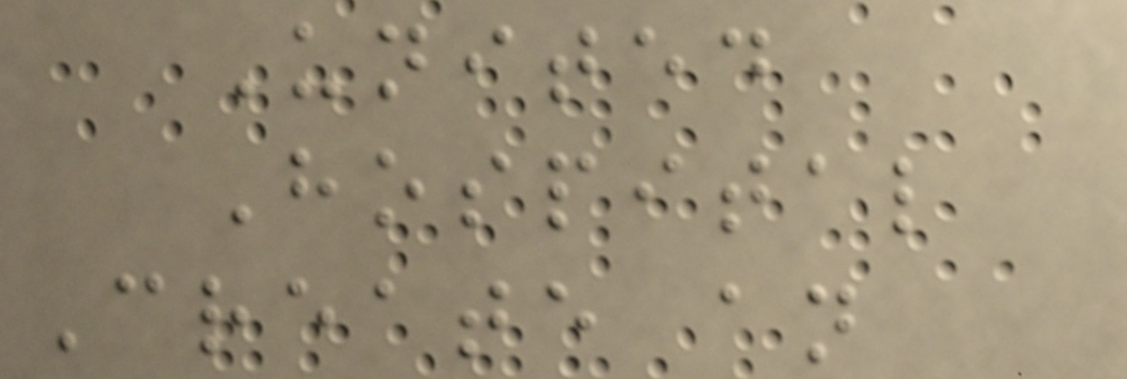United
Hospital
Create an
